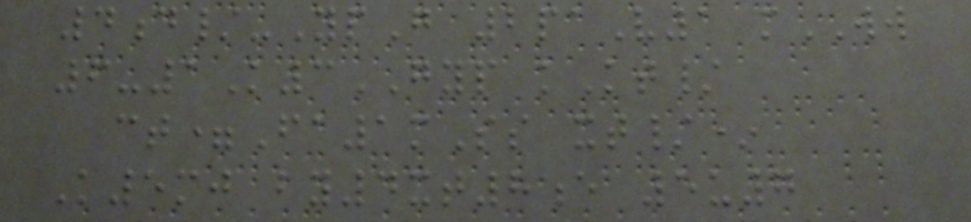4d/-YpG 2paV1 mWW
6-1K3GYP kKt/
ct=Fa1mSs xt/*
K5mj by4xt8e 5u7
